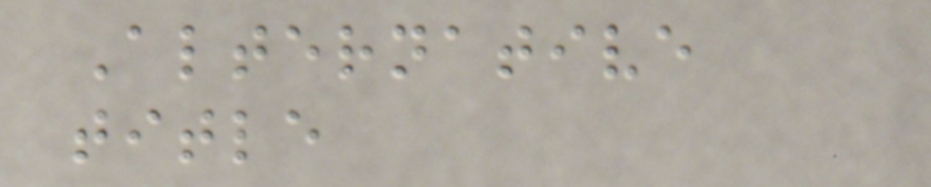Alternative
title
